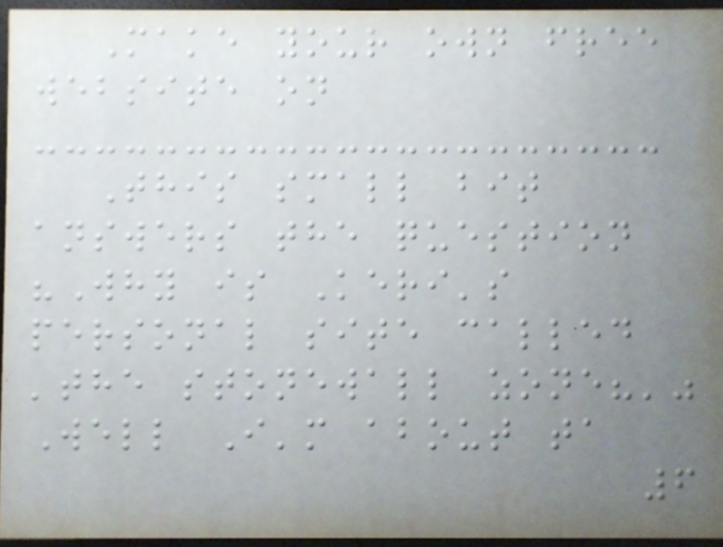Make your own free
website on
This small bit
answers the question
"Why is Keri's
personal site called
'the stonewall zone?'"
Well I'm about ta
6
